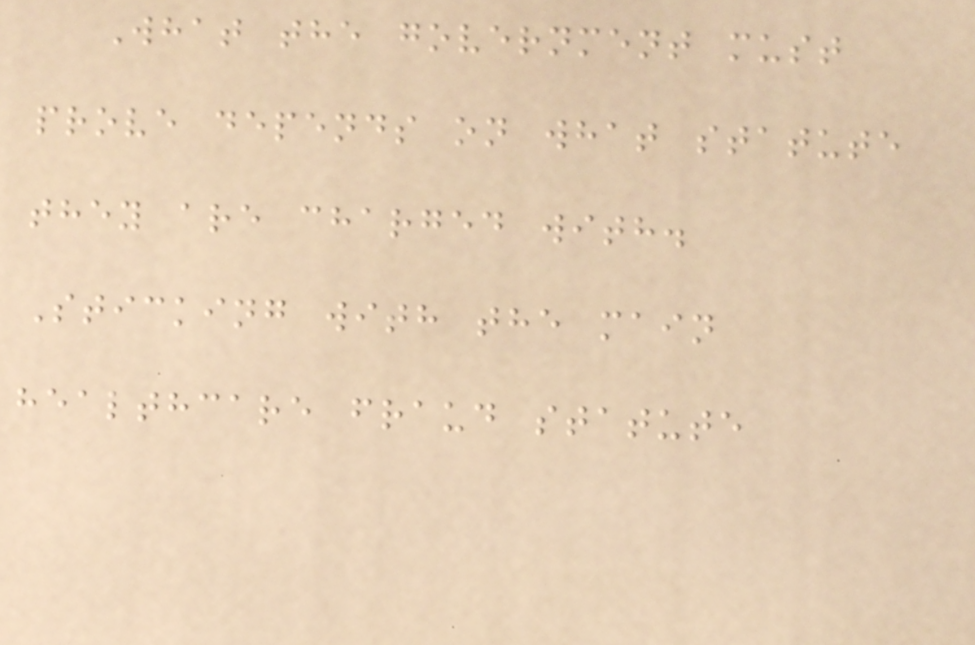What the government must
prove depends on what statute
they are charged with.
Sticking with the main
healthcare fraud statute
